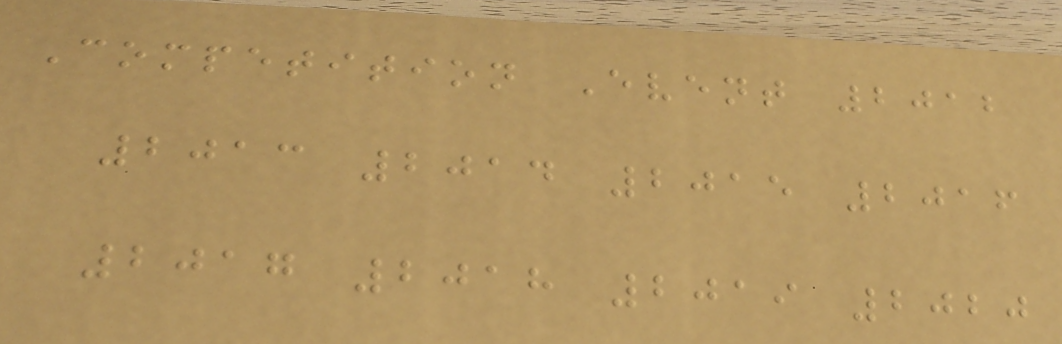Competition Event 2012
2013 2014 2015 2016
2017 2018 2019 2020
